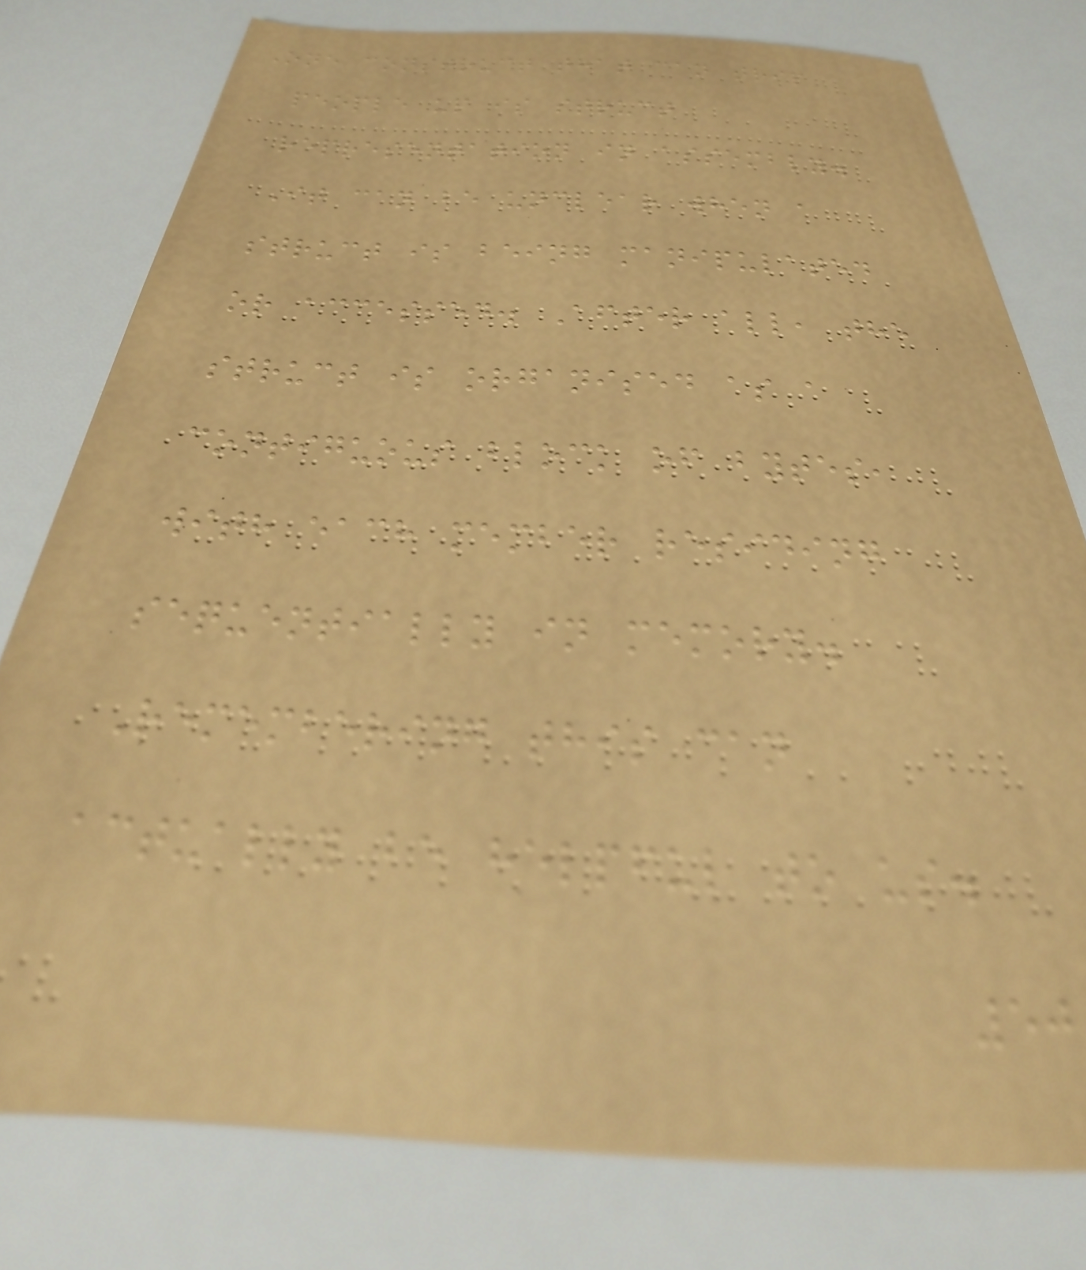One construct that can trip
people up is struct
representation in assembly.
It can be unclear when a
struct is being manipulated
or accessed. After all, the
struct is organised as a
contiguous block of bytes,
with each member residing
sequentially in memory.
Remembering this can
actually be helpful to us.
50
